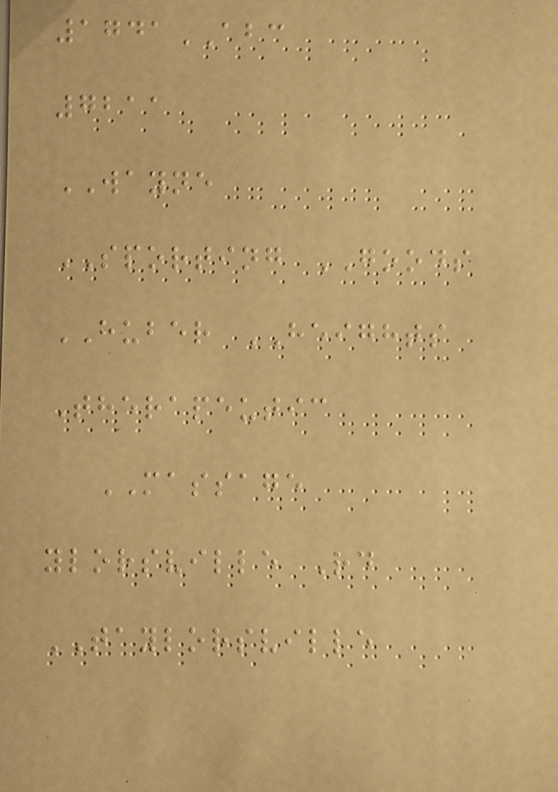1741ABC
7211
WAYNE
SPORTING GOODS
HUBER HEIGHTS
Therapeutic
MASSAGE
ylorsville Rd
TAYLORSVILLE
